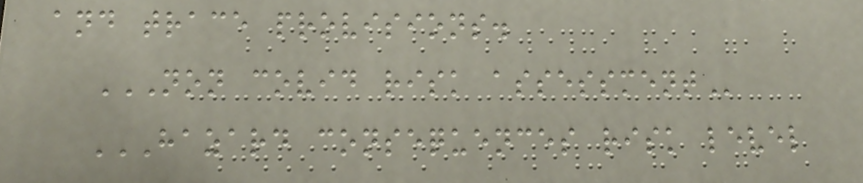and trace provisions.
NON COVID RISK ASSESSMENT
HAZARD CONSEQUENCES RISK LEVEL
